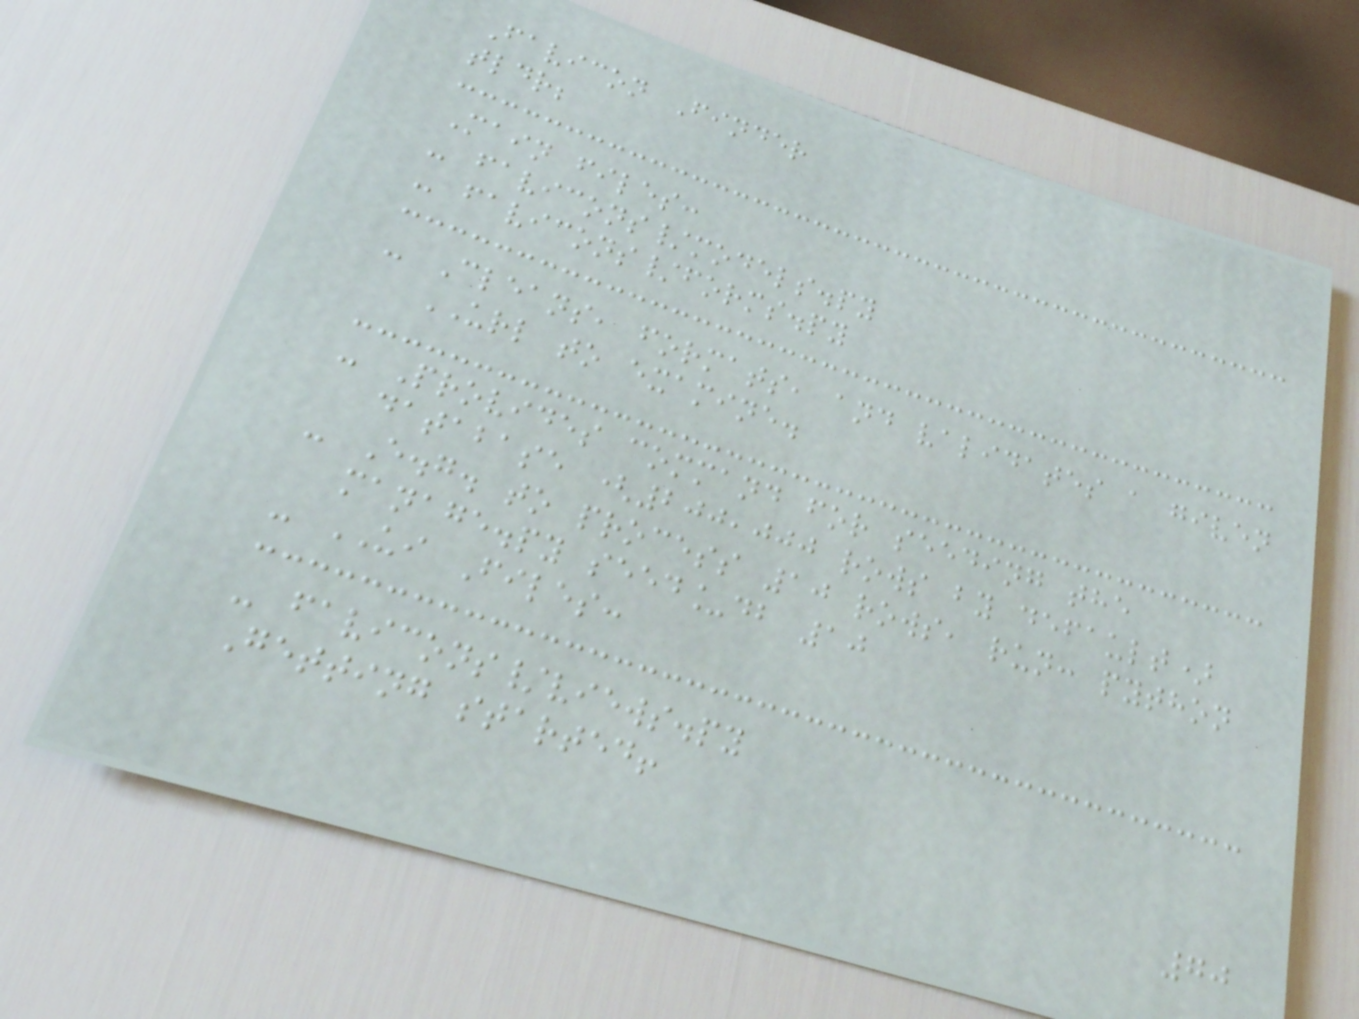Favicon Finder
tldr;
Main files:
- favicons/models.py
- favicons/forms.py
- Cleans, formats, and validates a given
URL to examine.
- Provides command for seeding the
database (200,000 rows by default)
- E.g. to process 10 rows, run: python
manage.py seed_db 10
- UI Files:
- favicons/views.py
Getting started!
70
